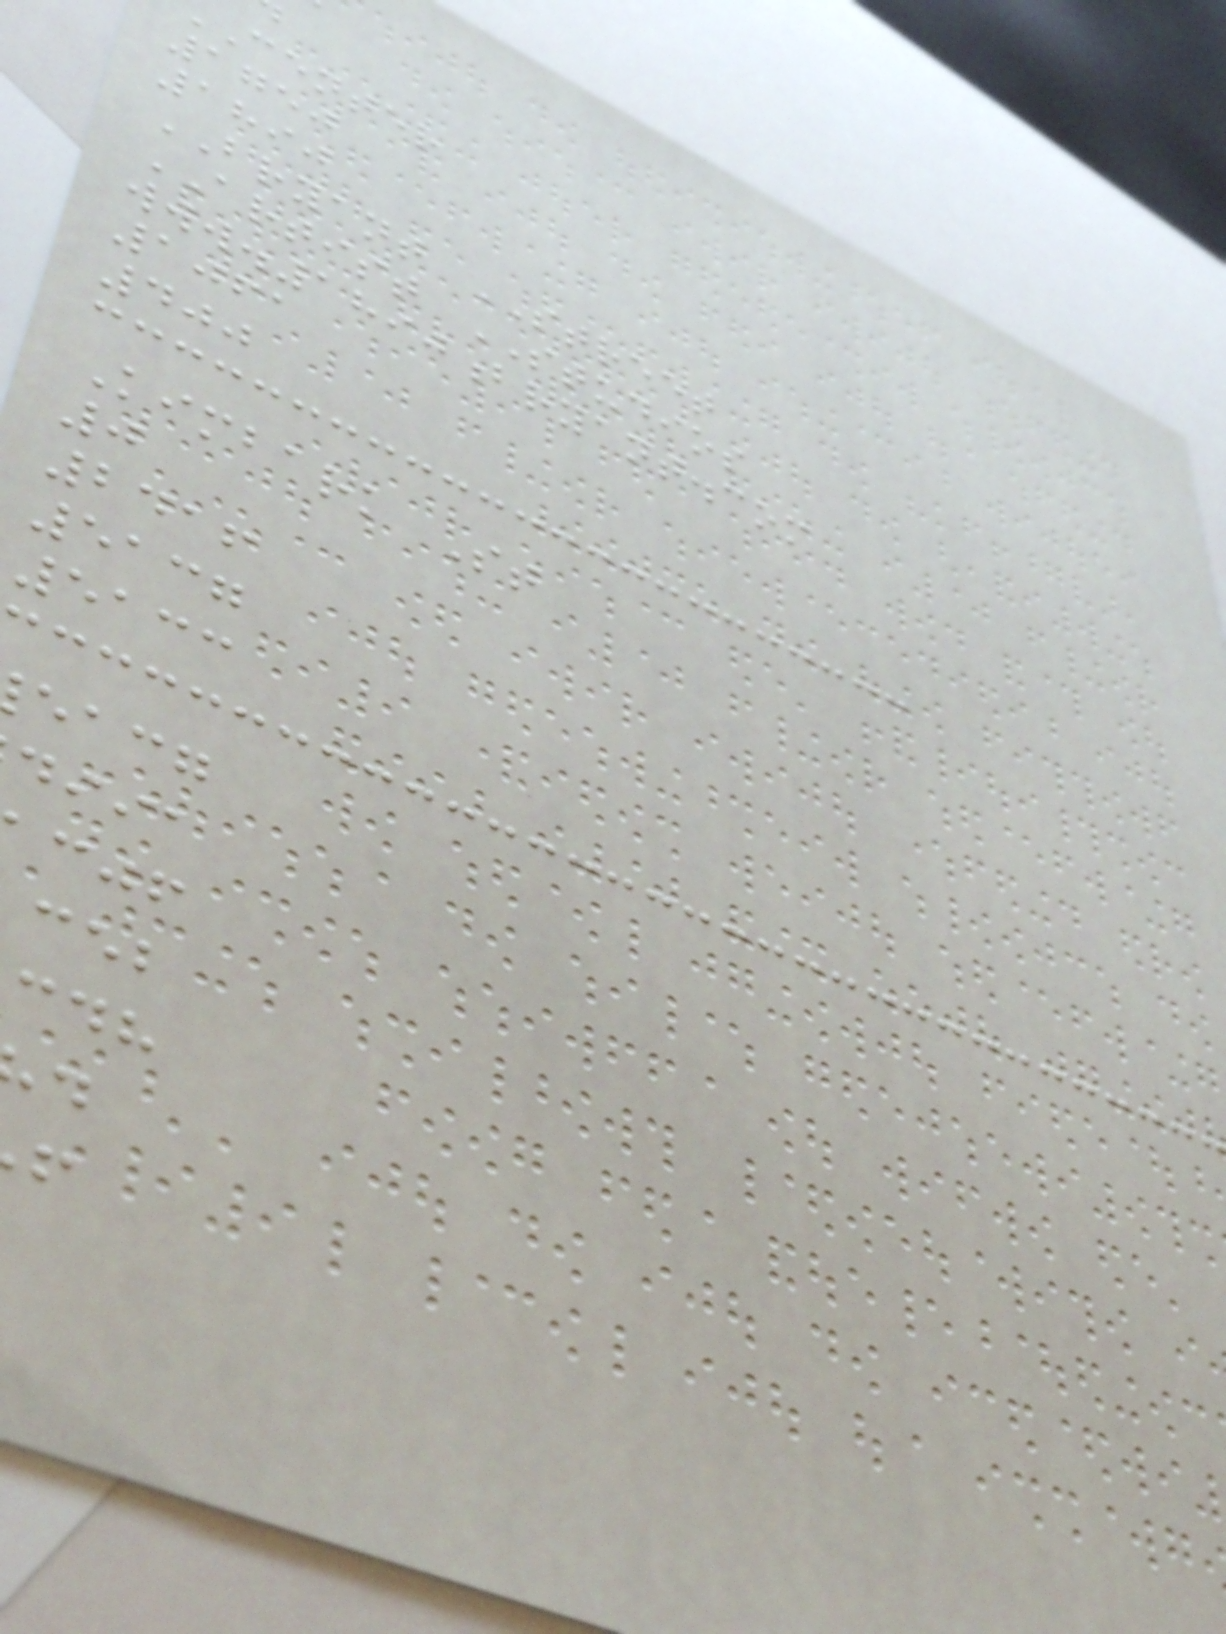center
1750
1890
BRYANT STREET
ARTIST STUDIOS
www.1890bryant.com
1061
400
Kimbark St
0
2416
5137
5133
eacg
diia
